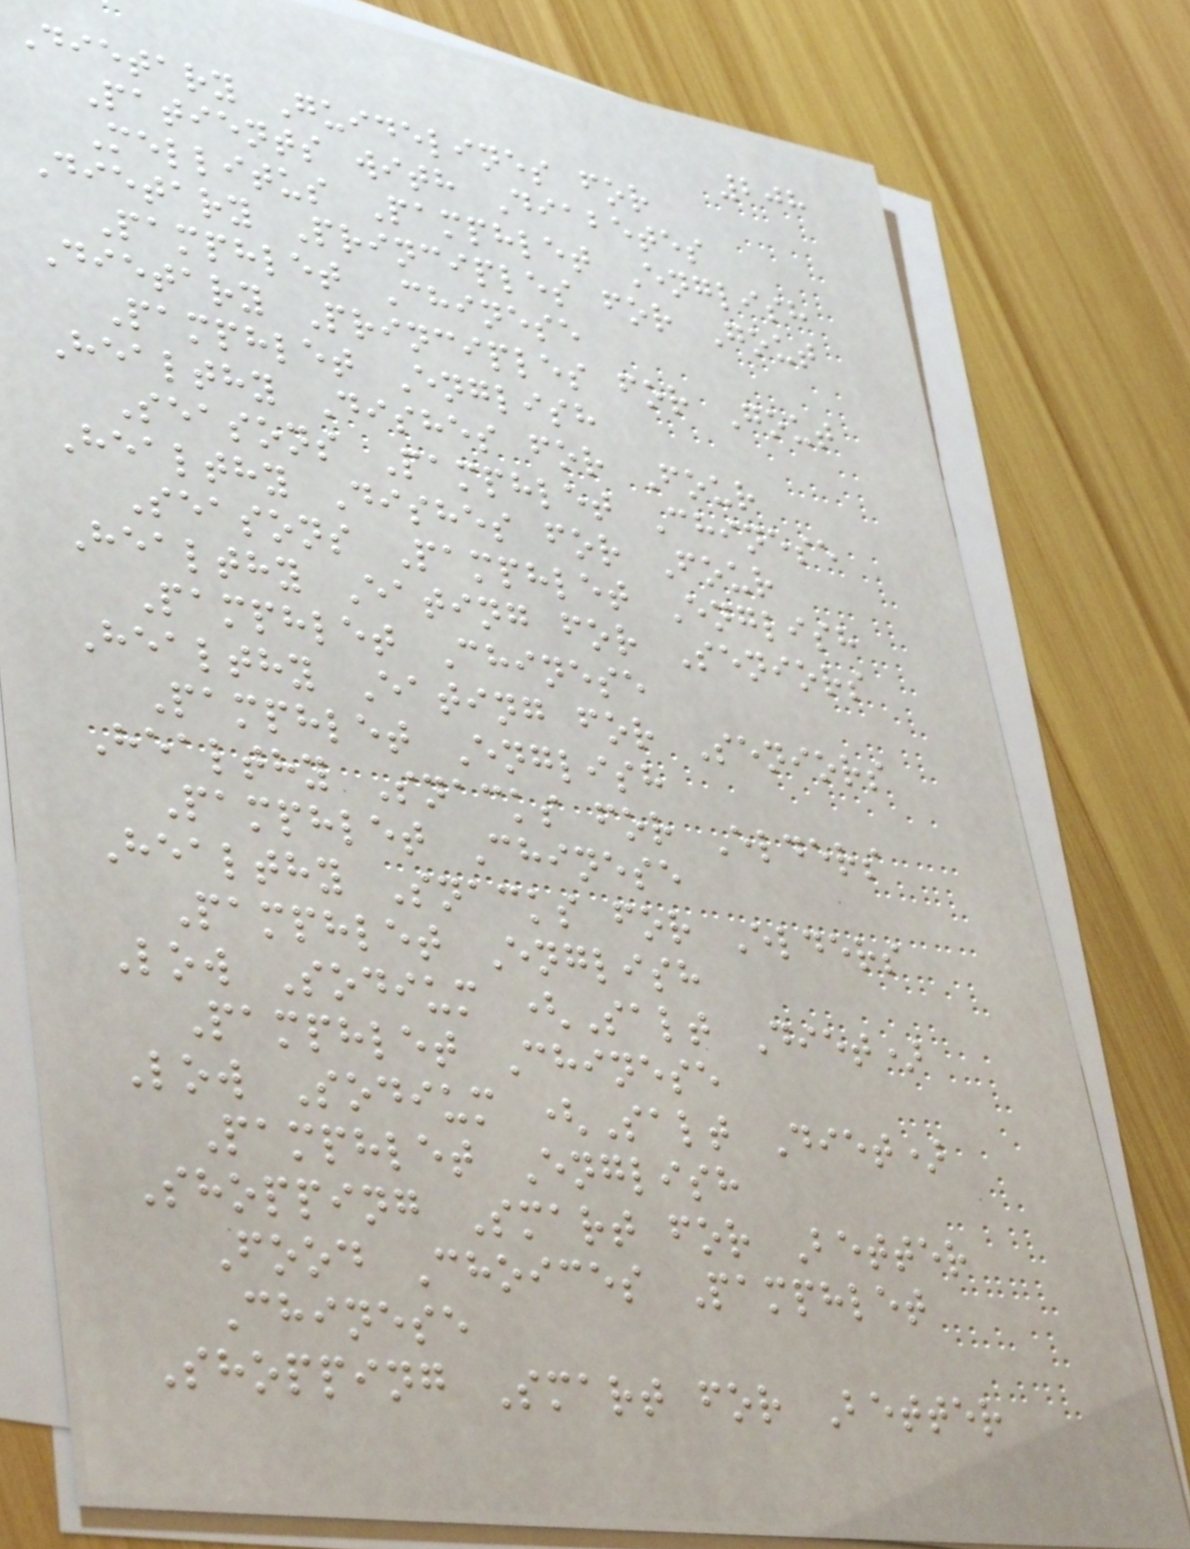208
Dietary Guidelines for
Patients with Diabetes
Mellitus Pamphlet English
Dietary Principles for Gout
Pamphlet Chinese
Dietary Principles for Gout
Pamphlet English
Healthy Dishes for Four
Seasons Pamphlet Chinese
Healthy Dishes for Four
Seasons Pamphlet English
Healthy Eating for Seniors
Pamphlet Chinese
Healthy Eating for Seniors
Pamphlet English
Healthy Snacks for Elders
Pamphlet Chinese
Healthy Snacks for Elders
Pamphlet English
Low Sodium (Salt Diet)
Pamphlet Chinese
Low Sodium (Salt Diet)
Pamphlet English
Shopping Smart for Better
Food Choices Pamphlet
Chinese
Shopping Smart for Better
